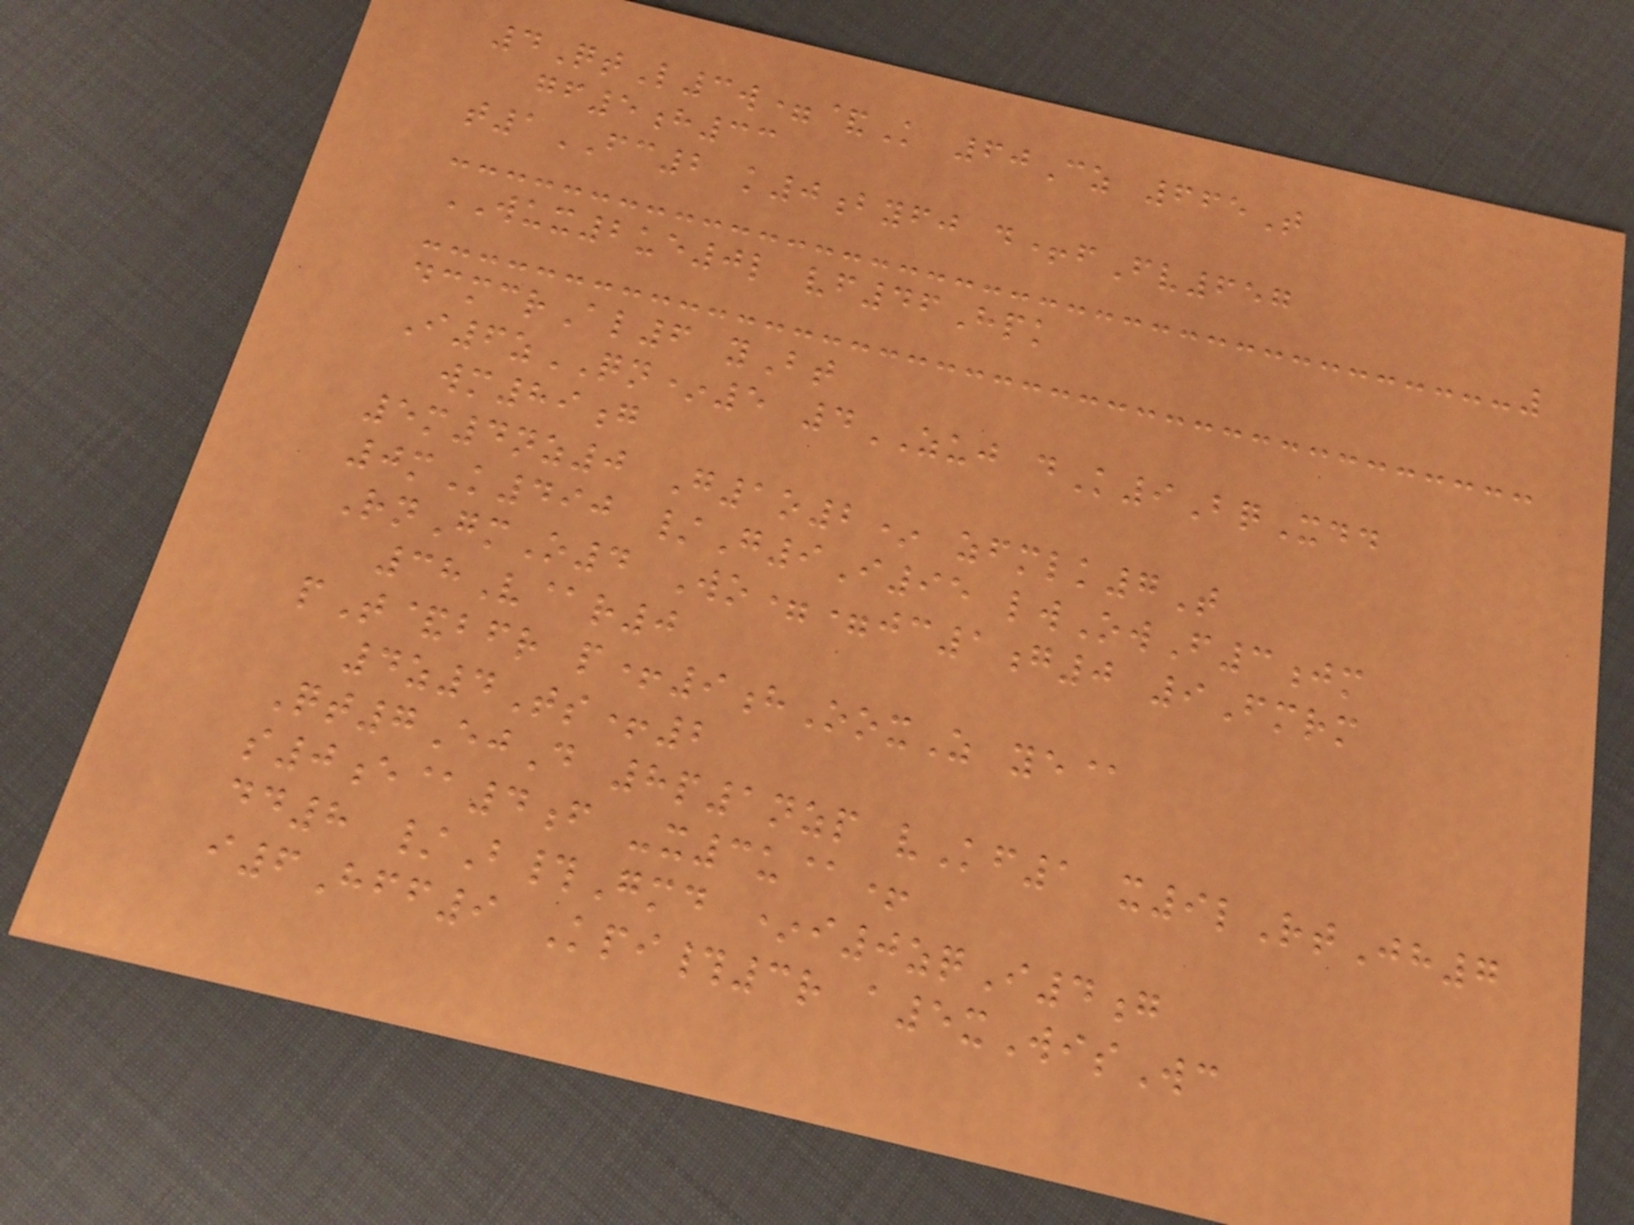4QtL3w=&K 60Cz 665T
gf5h33
t1FC2 k0byfj d+fFv657
WUX2ue0l vf46Hpk
dcmcrAl6 yBt
I6zQN*5 4ZUJ dK9BqXdd
wm89g
5m4nz0 G1o2* zfmlk7T
0mK490 /G9I95 lwOwF3jm
RnGmO4 Wo==jc1g0 9Fmrm
38V@r0
pT&bfr p+9hOoxZ ye@
4z4Ts+2
Qt7EjD 8p1nzp vKf1 x9lRtJh7
s0e@4f -x3u@+
dd8 /B#Gmd *i0zqI4g
i6Hff9 Kpi#3r a5xWisWc
